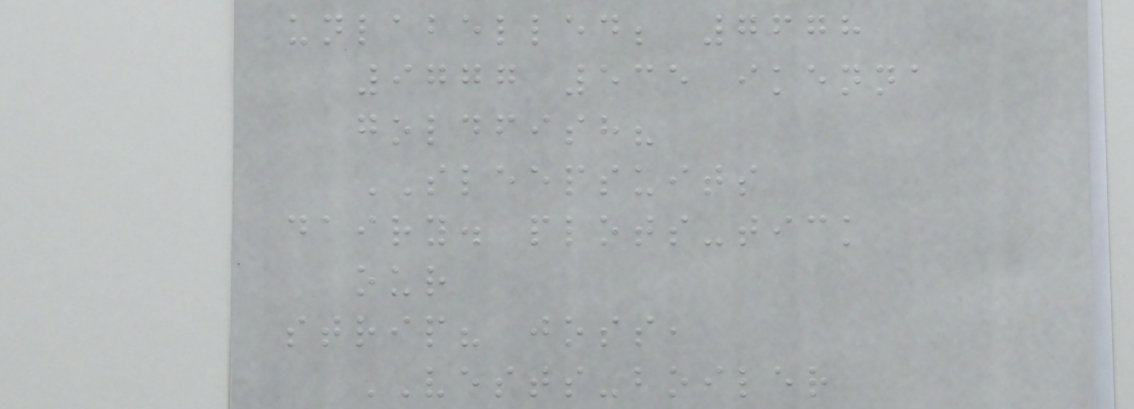unlabelled; 7678
9777 535 ikenna
goldfish?
SLEEPSUITS
dairy. plots-tick
our
strip? joss,
VESTS-boiler
